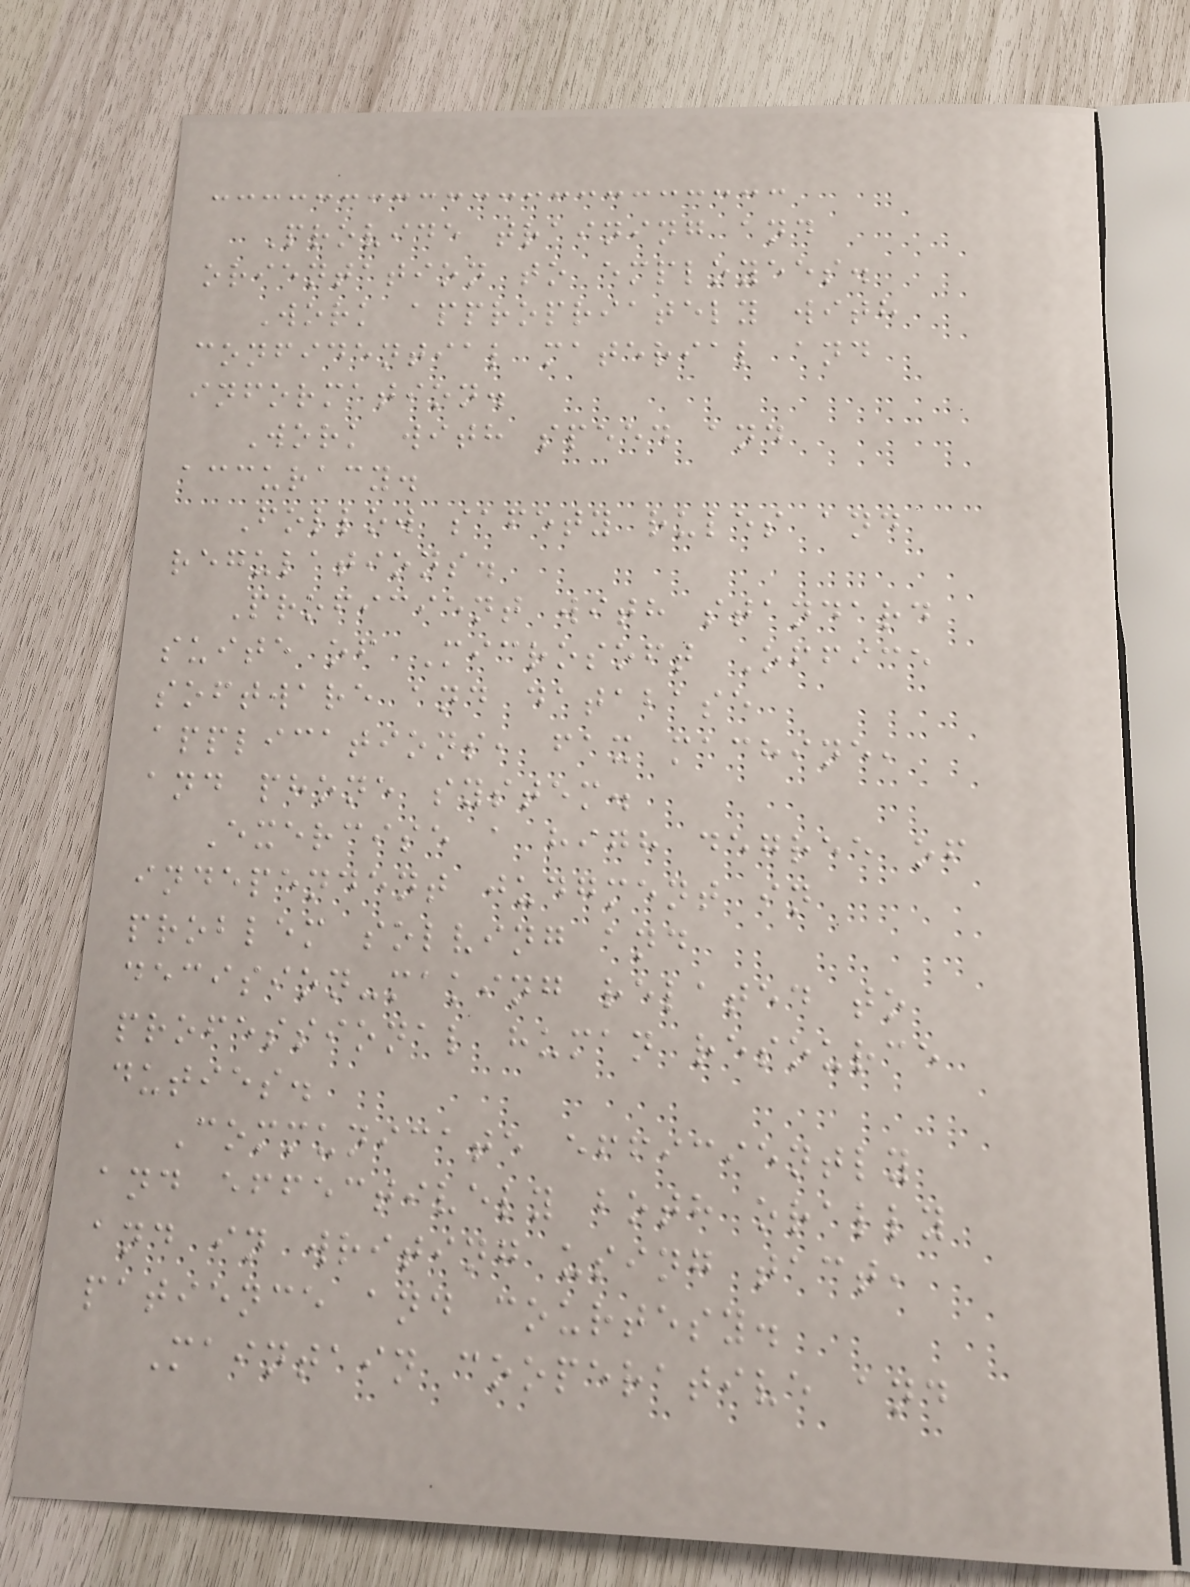Provide training and
orientation to employees.
Work appropriately with
confidential material and
information.
Work with speed and
accuracy.
Follow safety rules and
regulations.
Proficient with standard
suite of Microsoft Office
software and database
applications, fax machine,
and phone system.
Exercise a high degree of
independent judgment in
problem solving and
decision-making related to
professional human resource
duties.
Communicate efficiently
and effectively both orally
and in writing using tact,
patience and courtesy.
Maintain cooperative and
